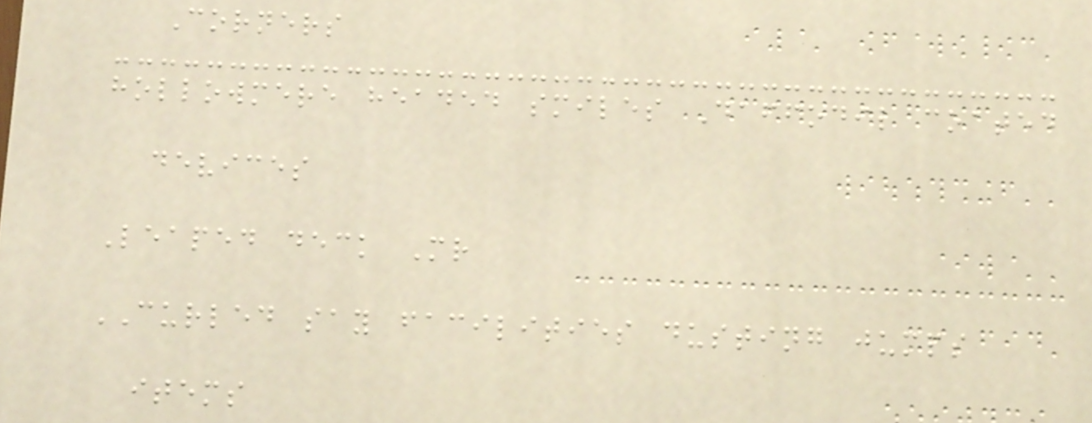Corners
hollowmere headed smiles Daffodil coated
devices
Leaped deck Mr
CURLED say facilities dusting jumps
items
